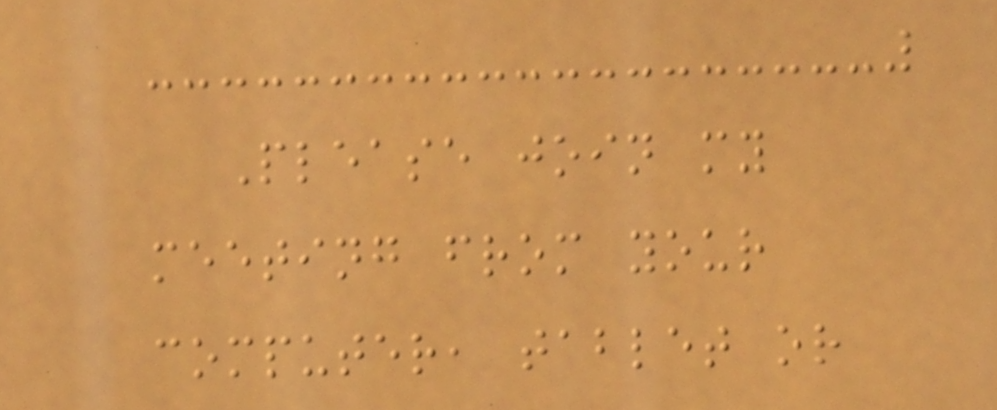Please join my
meeting from your
computer, tablet or
